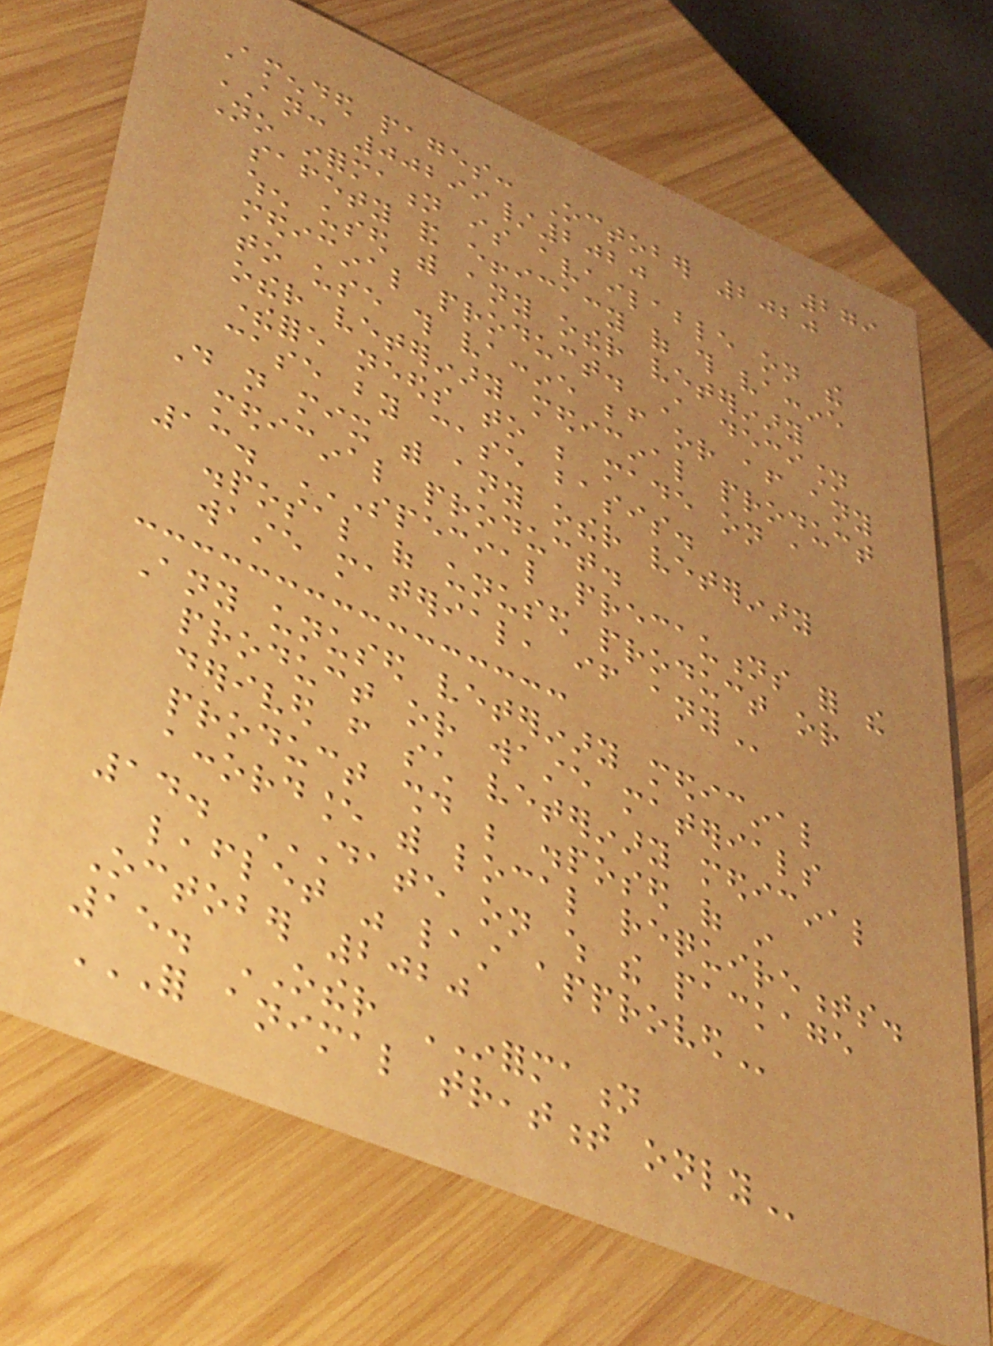279
Amended pages: October 2020
AN: 00299/2020
No information is available on the
safety and efficacy of this vaccine
when used with any other veterinary
medicinal product. A decision
to use this vaccine before or after any
other veterinary medicinal product
therefore needs to be made on a
case by case basis.
Do not mix with any other veterinary
medicinal product.
13. SPECIAL PRECAUTIONS FOR THE
DISPOSAL OF UNUSED PRODUCT OR
WASTE MATERIAL, IF ANY
Any unused veterinary medicinal
product or waste materials
derived from such veterinary medicinal
product should be disposed of in
accordance with local requirements.
14. DATE ON WHICH THE PACKAGE
LEAFLET WAS LAST APPROVED
October 2020
15. OTHER INFORMATION
FOR ANIMAL TREATMENT ONLY
